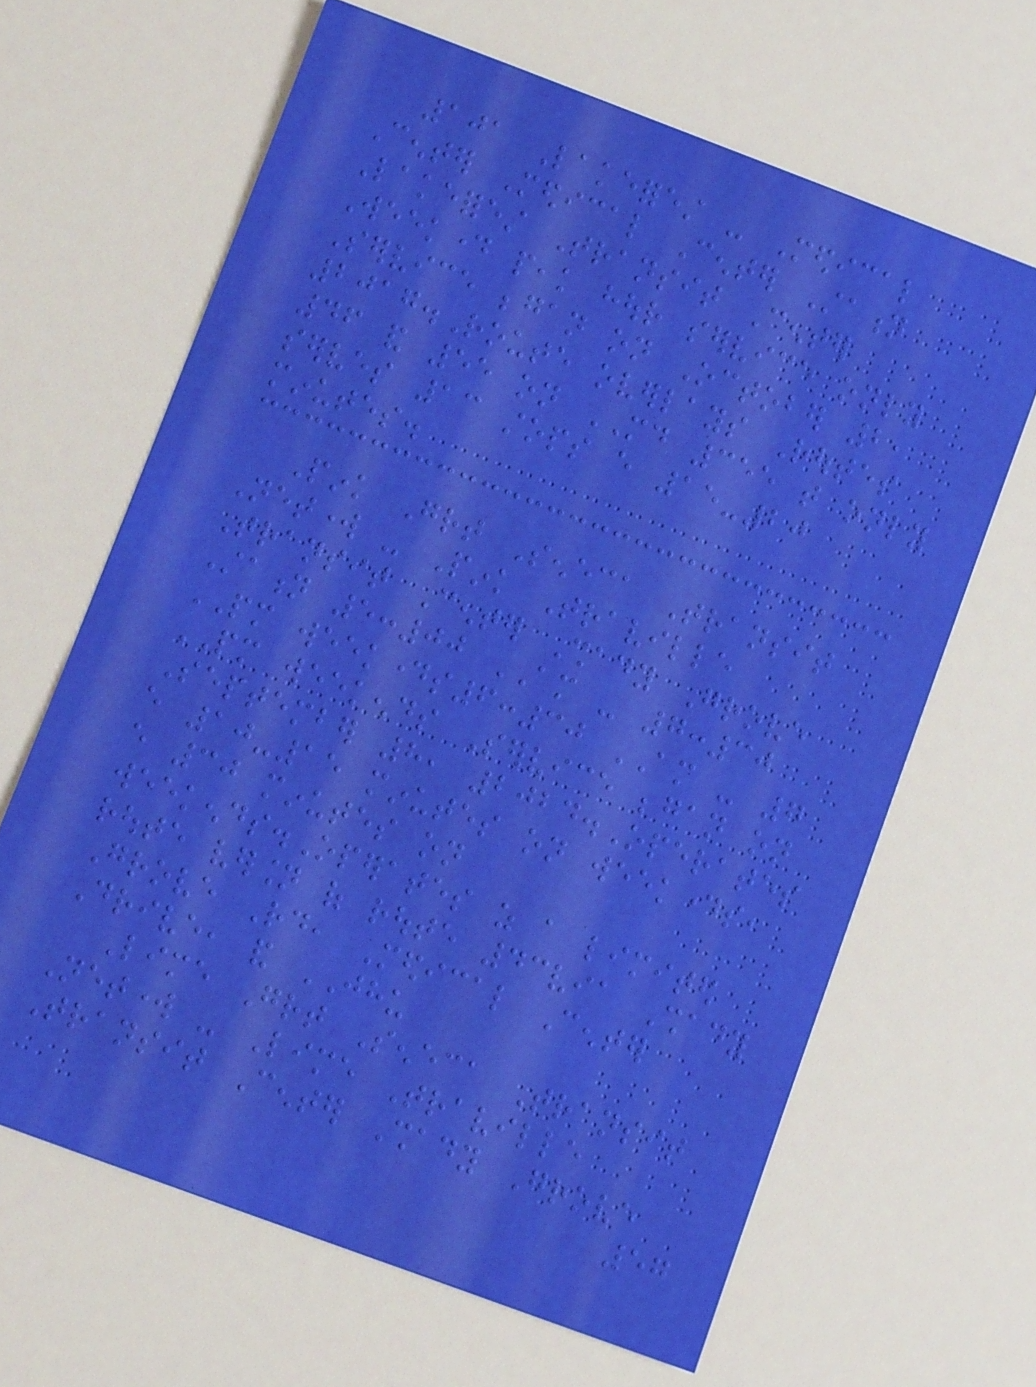101 Lakeforest - Medical
Center Medical Center Station
Lakeforest Transit Center
Weekday peak hour service only
Service began on October 2,
2017.Route overlays Routes
46 and 55 on MD 355 that only
serves 13 stops every 15-20
minutes.
Pink Great Seneca Transit
Network - Pink Traville
Transit Center Shady Grove
Station 5:00 AM - 7:30
PM weekdays6:30 AM - 7
PM weekends Service began on
September 8, 2024.Operates
every 10-15 minutes on weekdays,
every 30 minutes on
weekends.Operates as a limited
route version of route 43via Shady
Grove Rd, Medical Center
Drive, and JHU
Lime Great Seneca Transit
Network - Lime Traville
Transit Center Shady Grove
57
